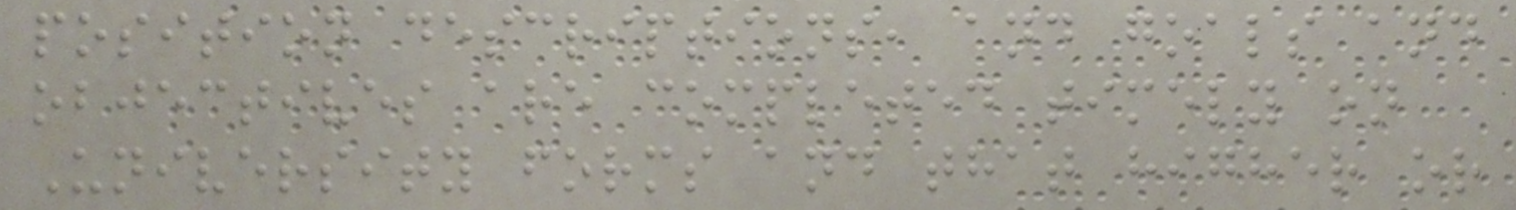position descriptions, and goals and
objectives are completed timely on
University forms and that higher or
